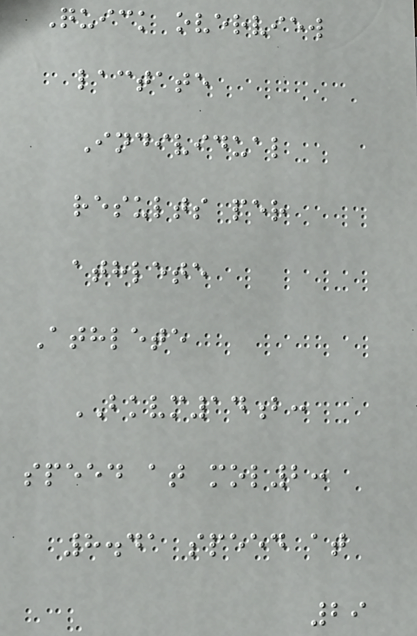Quick overview
lactate
Individual
results per
athlete
Athlete
BKVM14b:
speed at mol2:
8.41 speed at
29
